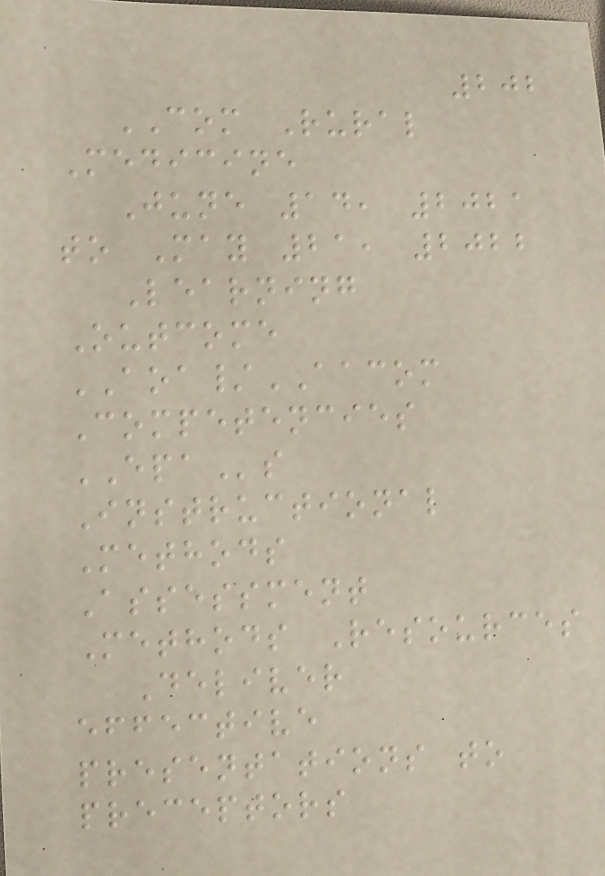202
COM Rural
Medicine
June 14, 2021
to May 21, 2022
Learning
Outcome
AOA/AACOM
Competencies
EPAs
Instructional
Methods
Assessment
Methods Resources
Deliver
effective
presentations to
preceptors
